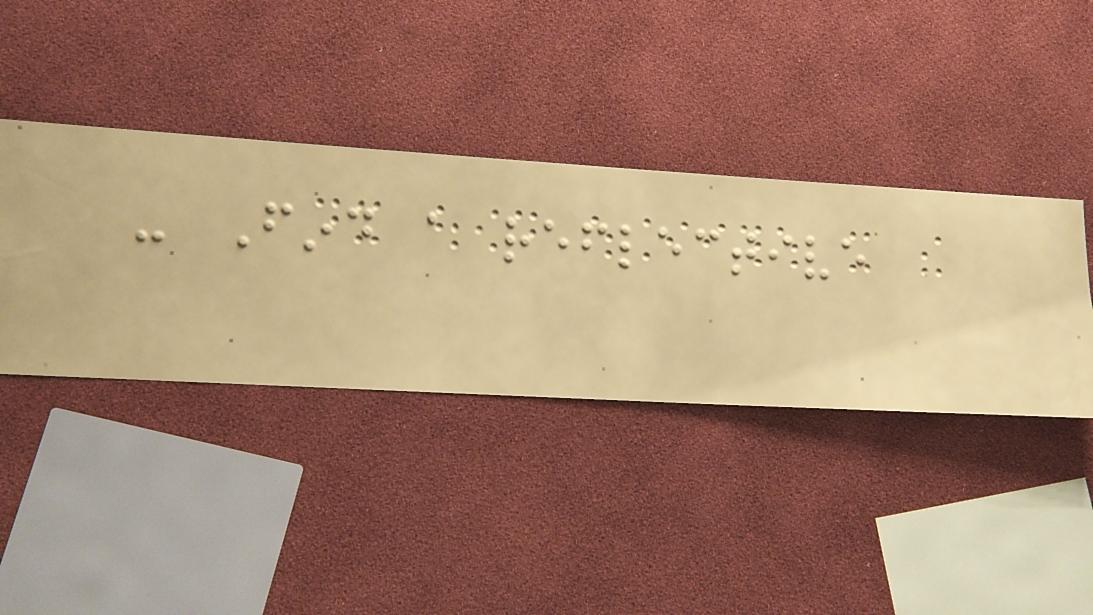- Find a reflective
